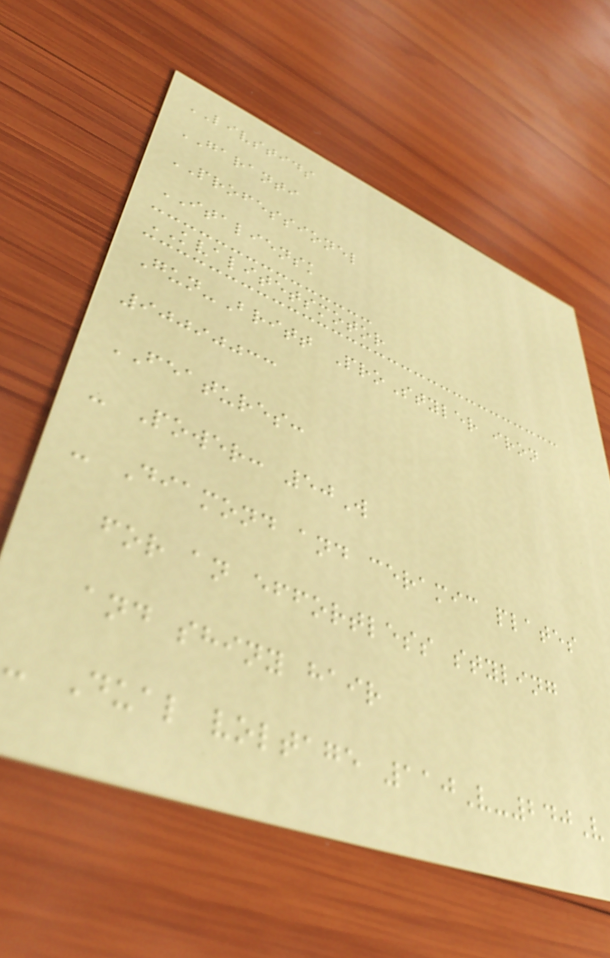LIVSTIDS
GARANTI
PROFESSIONEL
ITALIENSK
KVALITETSMOTOR
Gun-Britt ProStyler iron
90090033
FEATURES:
- Power: 50W
- Diamond and ceramic plates
for an effortless styling
and shiny hair
- Dual voltage 110V-240V
